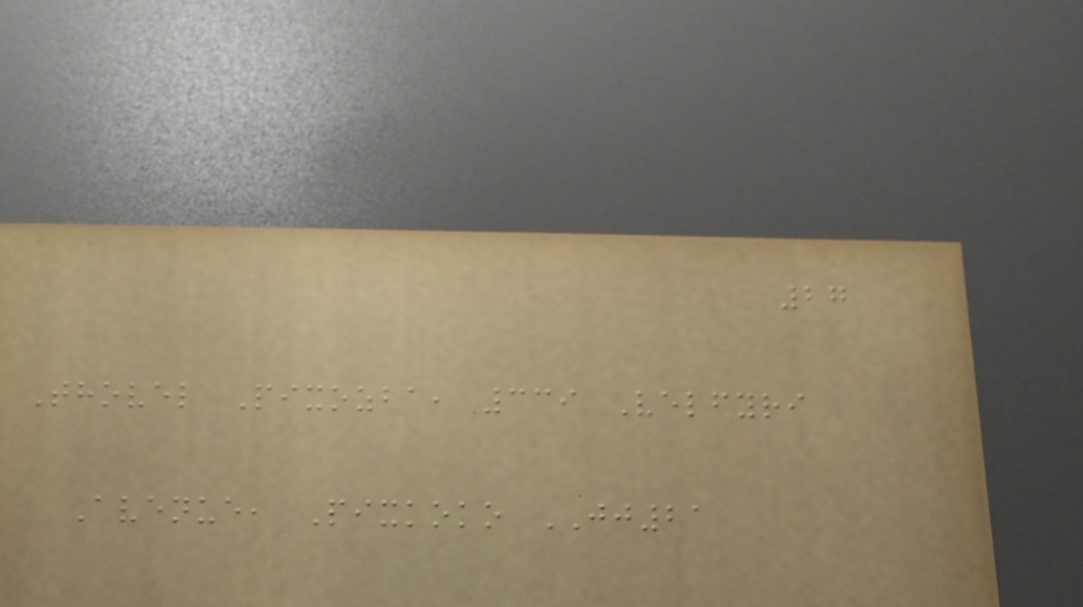27
Thovel Pixozba, 339 Velfyri
Avenue, Pixkoko JJ21
